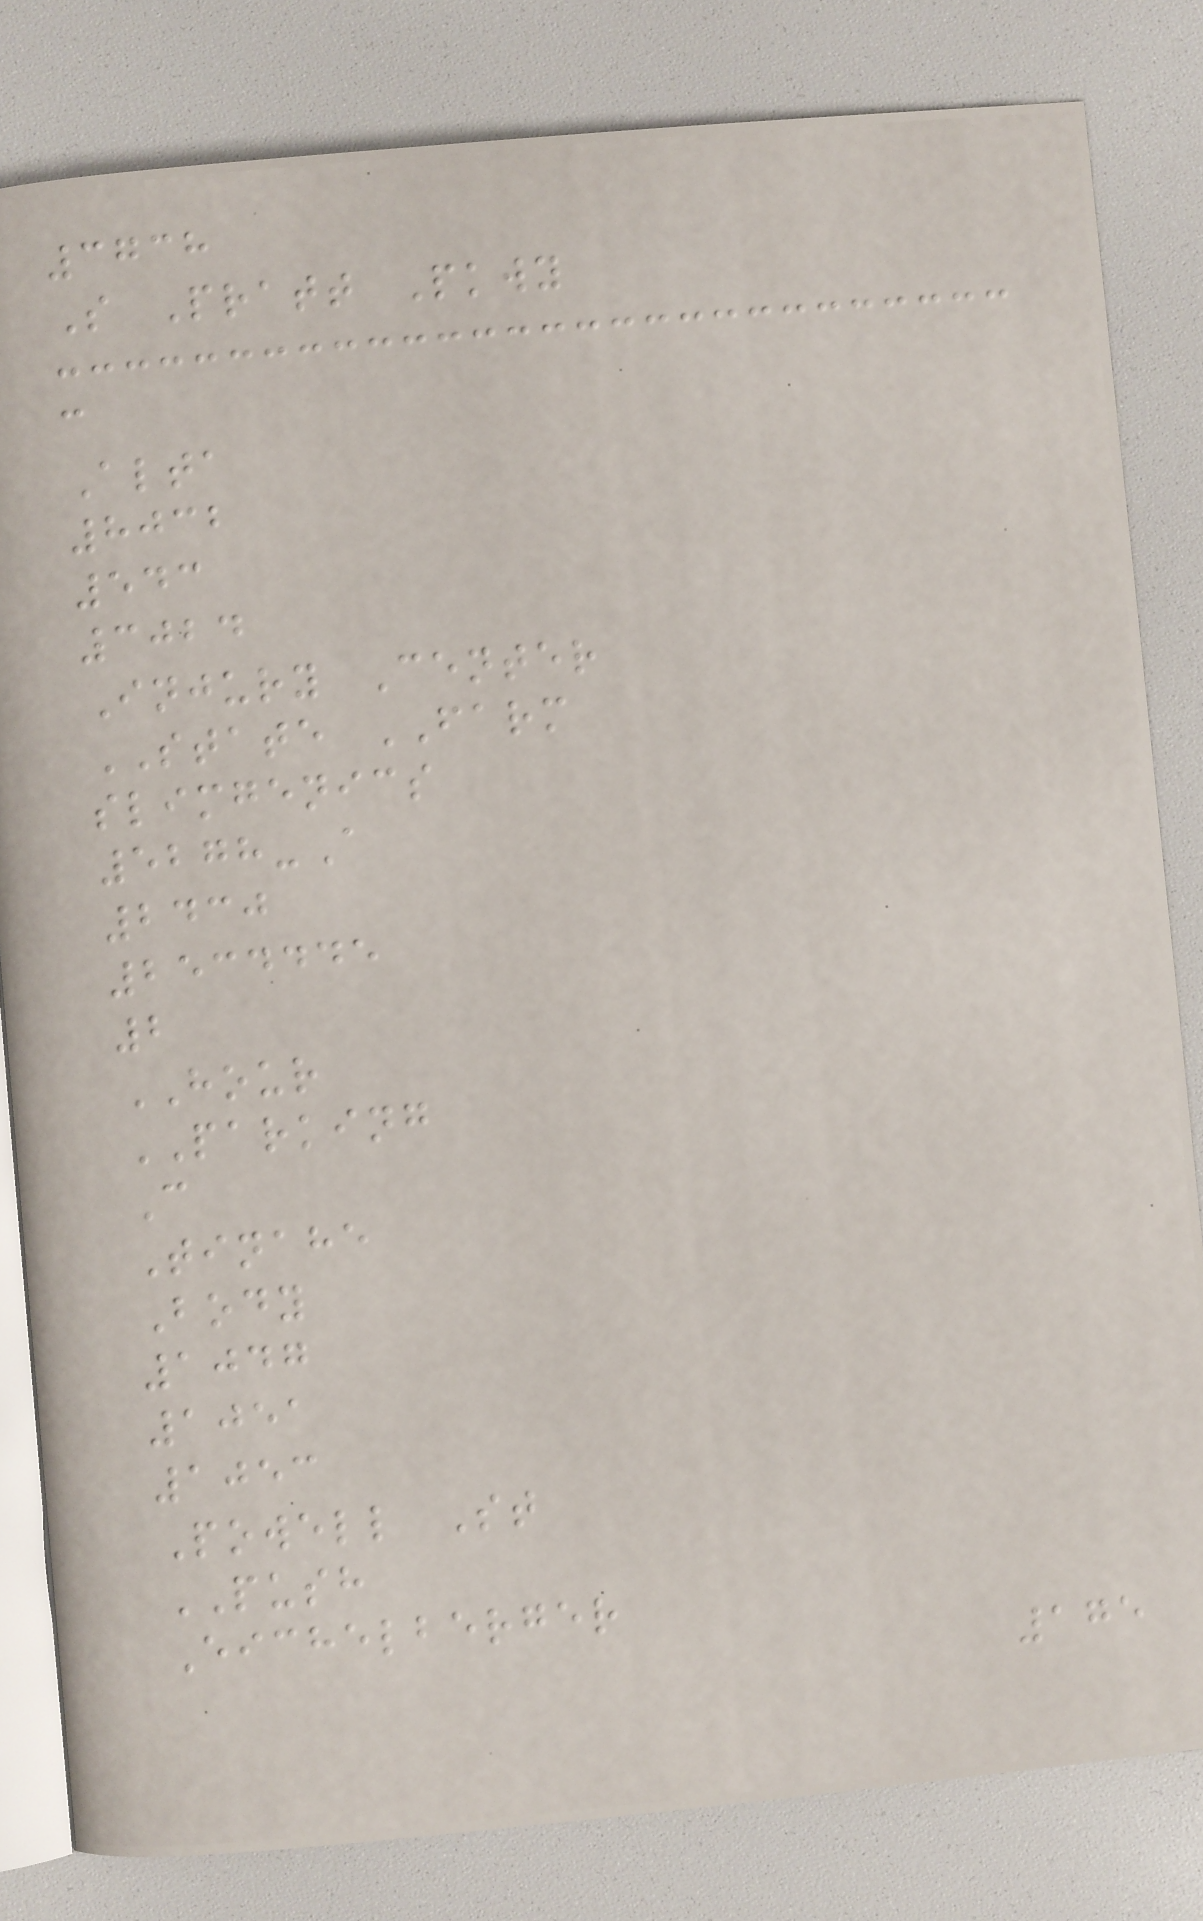3738
S Pratt Pkwy
c
Alta
8032
543
3024
Injury Center
STATE FARM
slimgenics
5278-A
2430
2534445
2
HOUR
PARKING
C
Tinahe
Body
1047
1051
1053
Powell St
PUSH
Eichelberger
175
